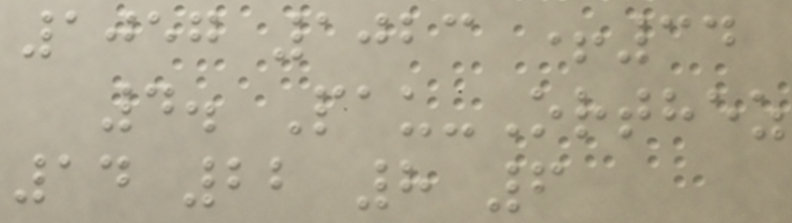1057 1023 +34
4. Pau-Orthez
14 22 8 6
